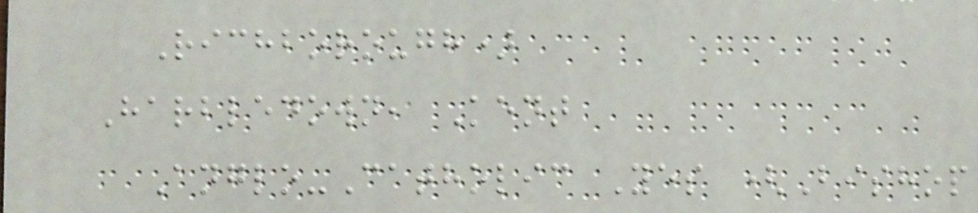Richborough)
Harbledown, Kent
Anglo-Catholic Yes (Bishop
